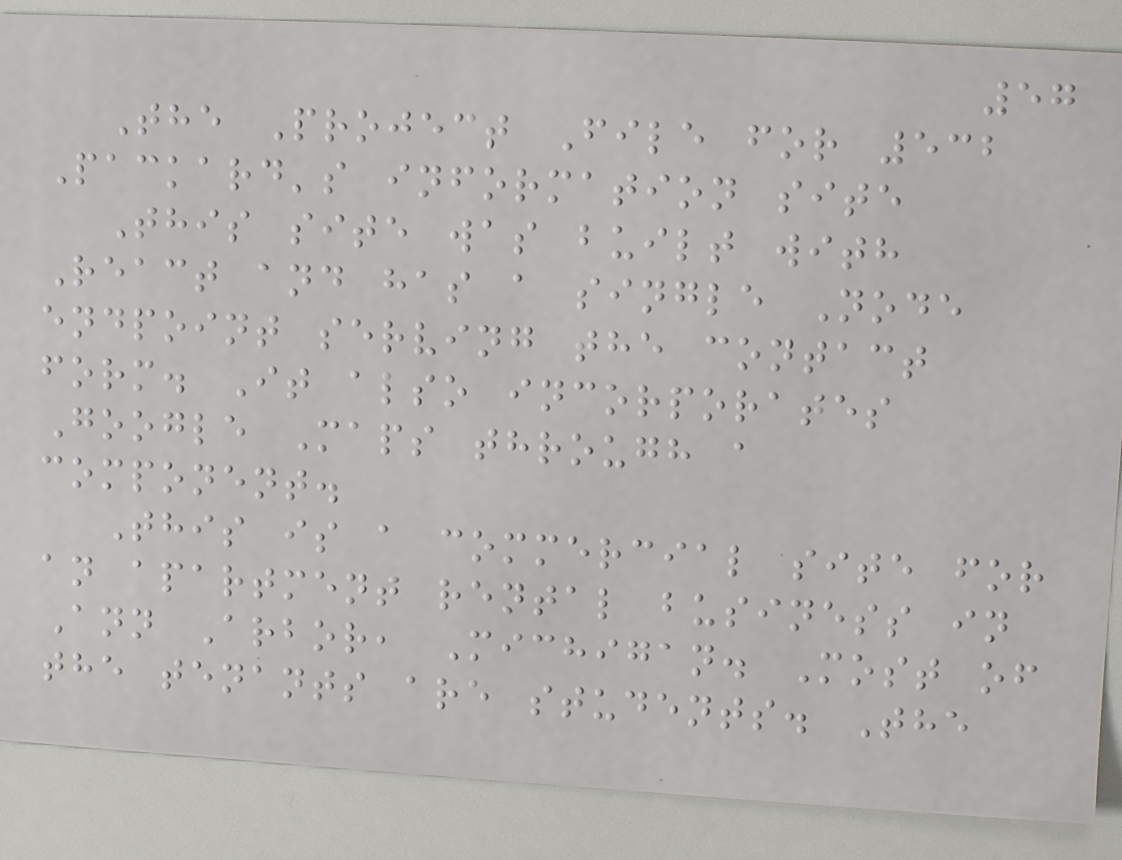57
The Project File for 532
Packard's information site
This site was built with
React and has a single Node
endpoint serving the contact
form. It also incorporates
Google Maps through a
component.
This is a commercial site for
an apartment rental business in
Ann Arbor, Michigan. Most of
the tenants are students. The
